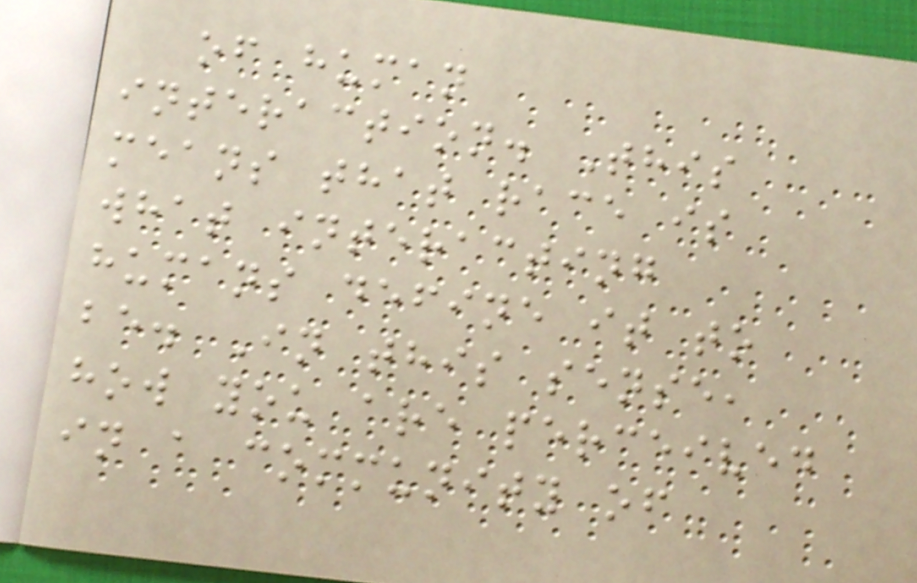of human
interaction. This
means that race is
what interacting
humans define it to
be. In this sense,
how you are perceived
in a community of
